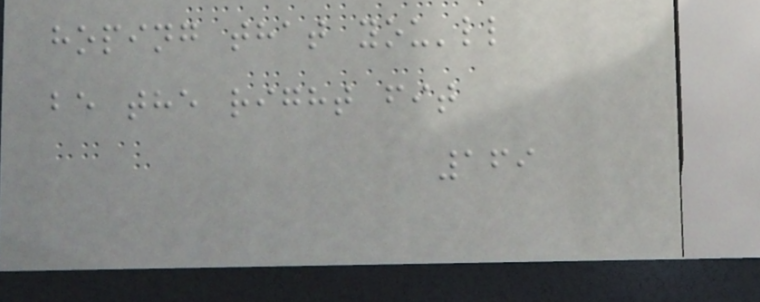hoping that you'll
be the right fit
169
